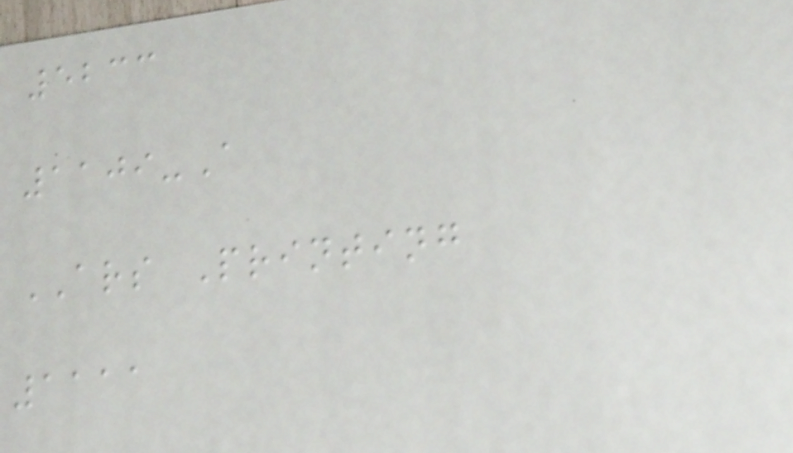5233
1109-A
ARS Printing
1111
